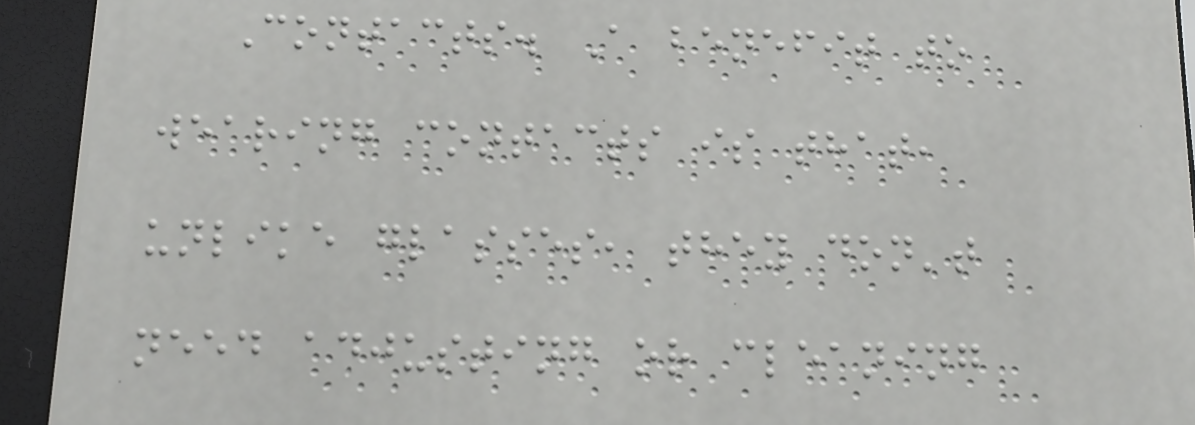Contacts. A benefit to
wearing contacts is that,
unlike glasses, they don't
need adjusting or cleaning
